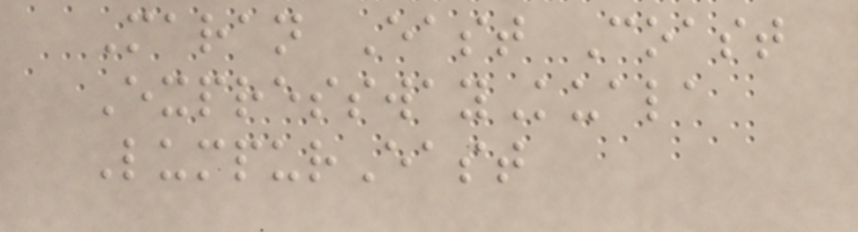Maran East Coast
ExpresswayKuala
LumpurEast
